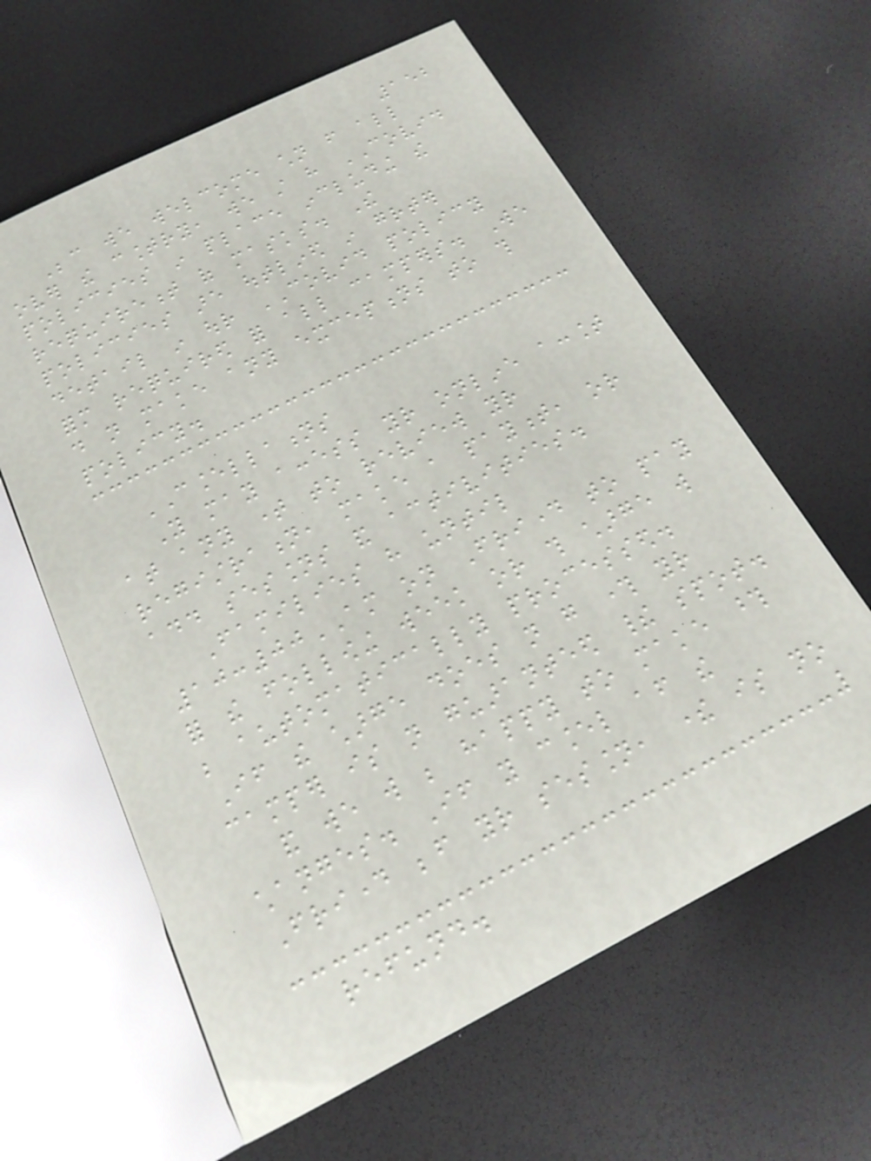152
Because we welcome children from all
over the country, we still have COVID
policies in place including the
requirement of masks. The
policies are outlined in greater
detail in our COVID policy
form required for all campers. We
do not make any exceptions to this
policy.
CANCELLATIONS
You may access your online account
at any time to review your
registration, make a payment, or
add sessions and activities.
Families have until
10:00AM on Friday to pay
for the following week or this charge will
be automatically processed.
If the charge does not go through your
camper is not guaranteed their spot.
and we will be happy to make those
changes. If you cancel after the
Friday before your session, there is no
refund.
